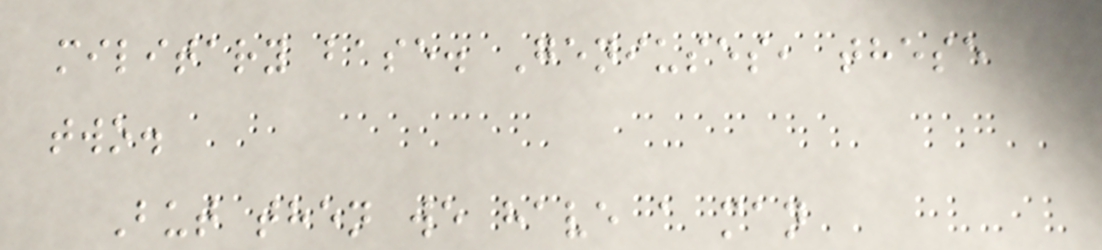military base. Geniuses, these
two.
But then we have a man
